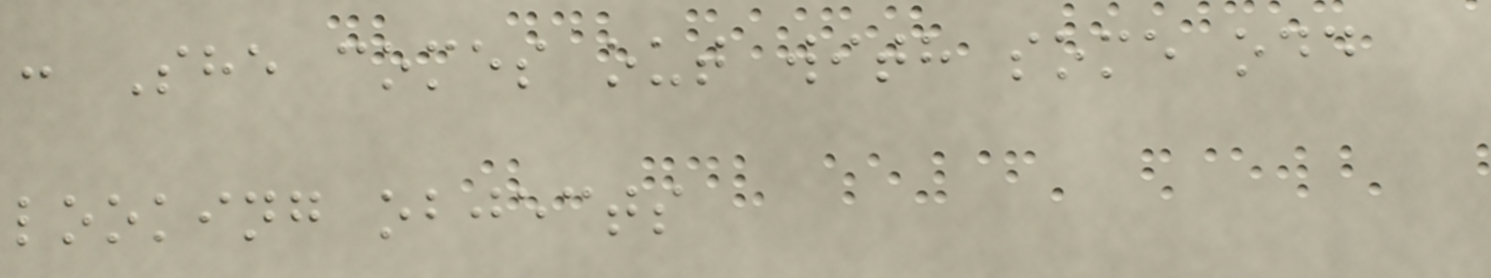: She comes out with some odd
looking objects
